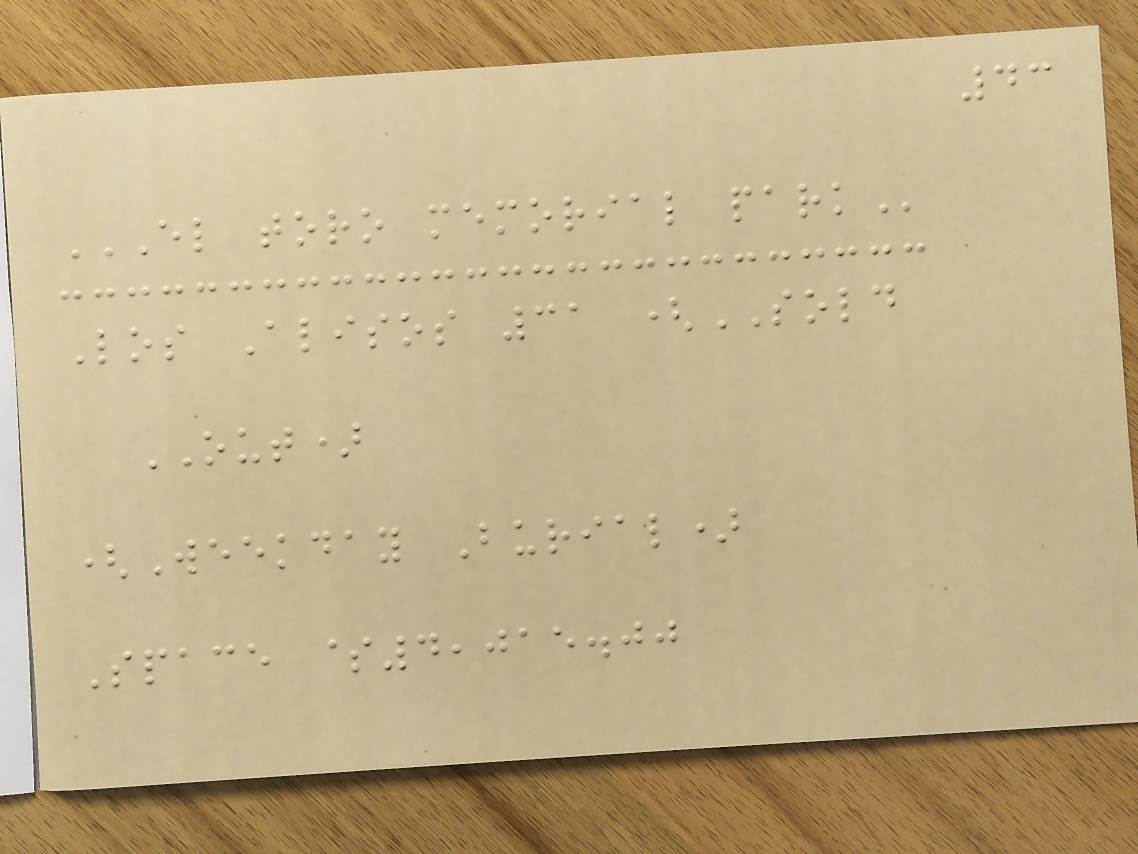43
EL TORO MEMORIAL PARK
Los Alisos 31 (SOLD
OUT)
(Weekday Burial)
Space $4,015.00
